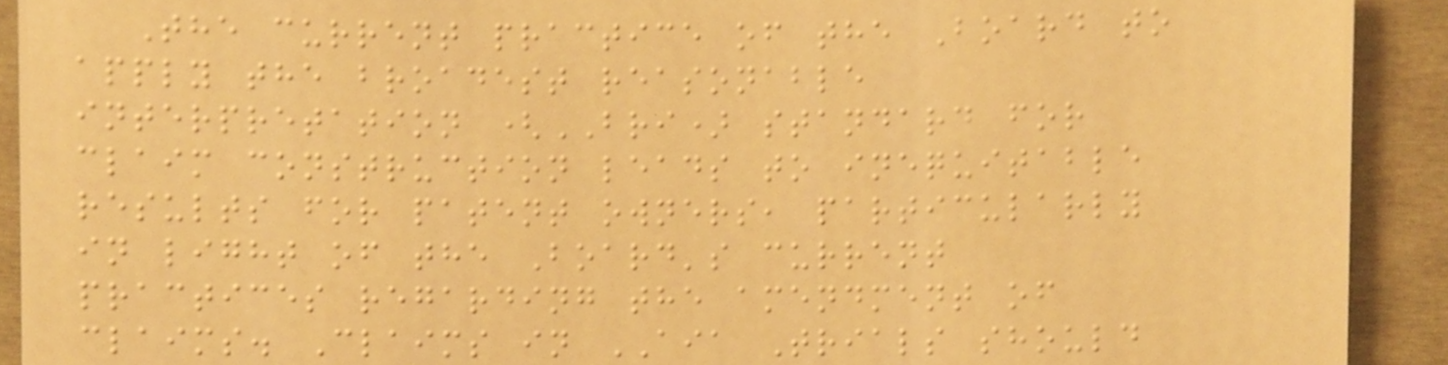The current practice of the Board to
apply the broadest reasonable
interpretation (BRI) standard for
claim construction leads to inequitable
results for patent owners, particularly
in light of the Board's current
practices regarding the amendment of
claims. Claims in AIA Trials should
